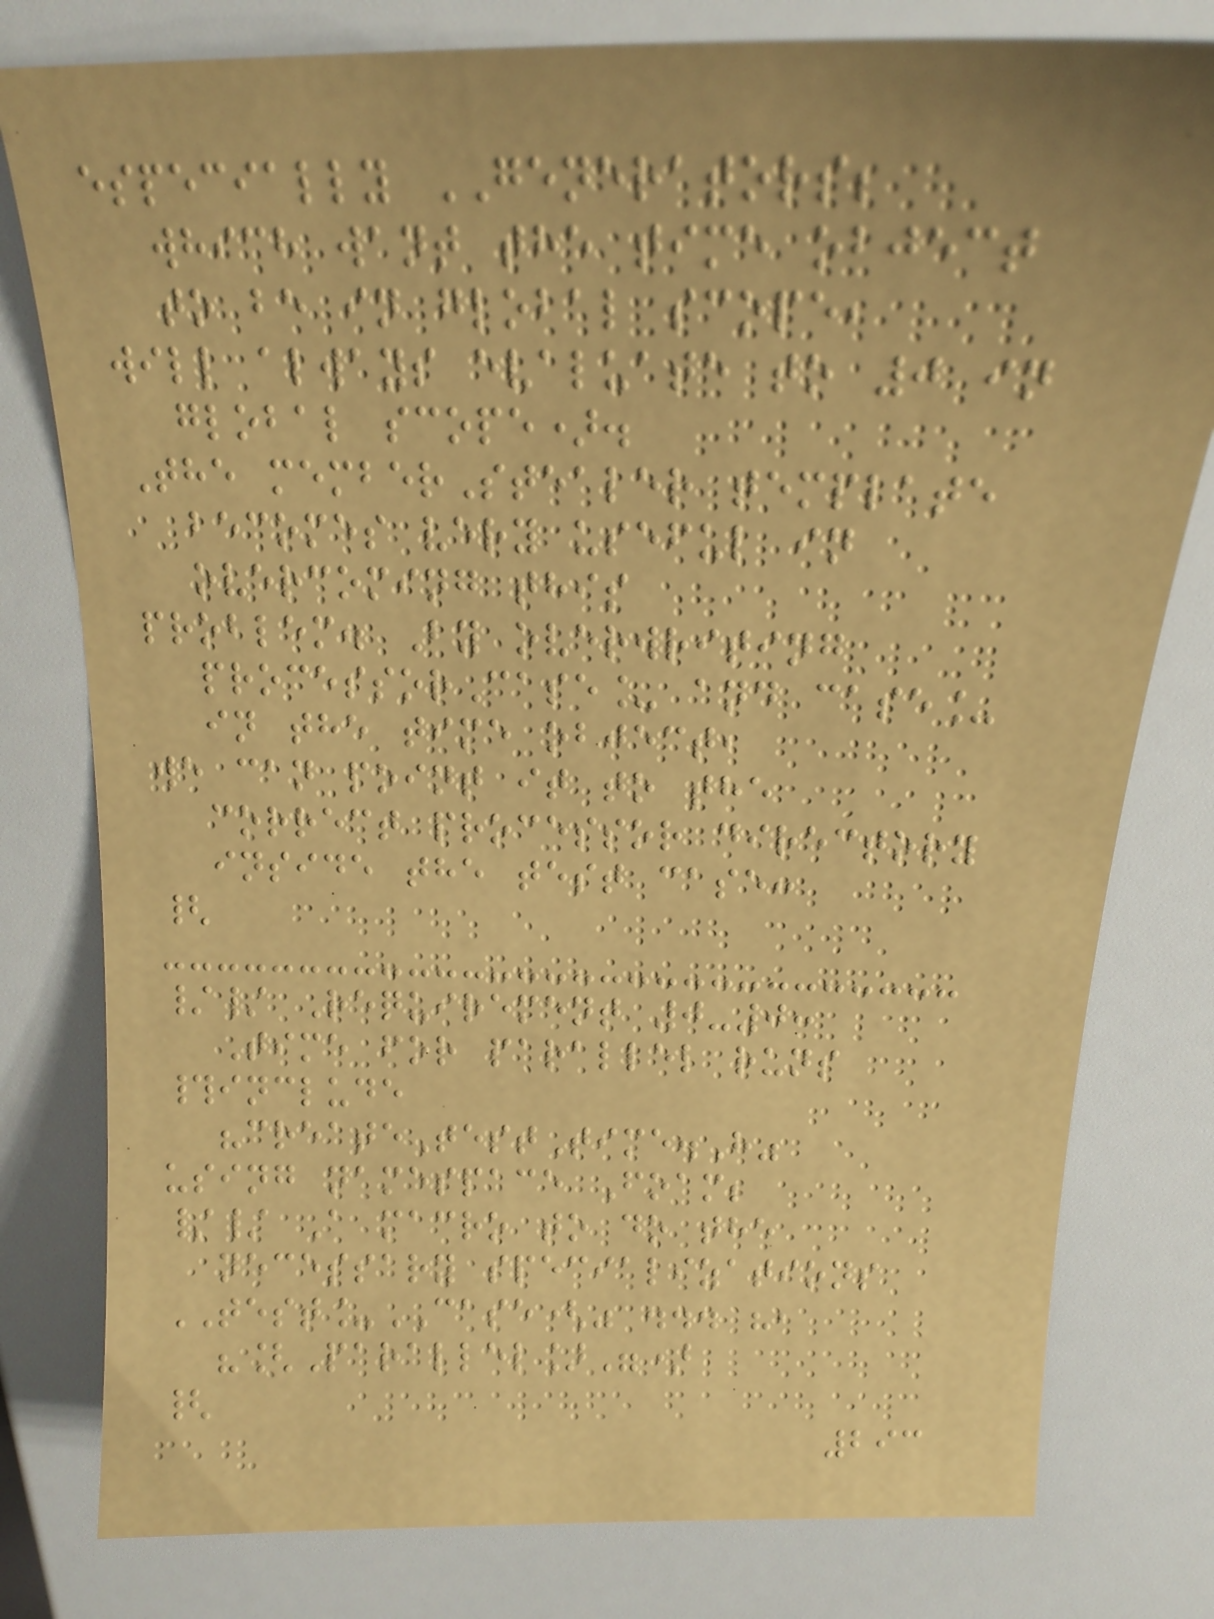especially GENERATORS;
which want the time object
to be in global scope,
will always evaluate to 0 in
global scope).
The memberStealer template
becomes very useful in
overcoming this
problem. By overwriting
processorCase_ and case_
in the time object,
we can point it to the
correct processor directory
inside the test case:
{
// Requirement 0-0:
Time for parallel runs
#include
"createTestTime.H"
using namespace Foam;
// A macro to do the
necessary specializations
TEST_CASE(" ... ",
"[Parallel]")
{
293
